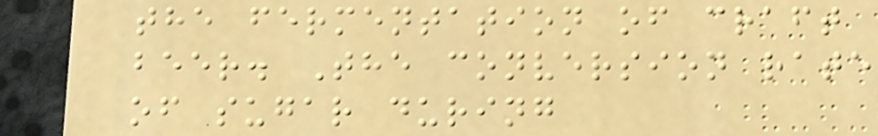the fermentation of craft
beer. The conversion rate
of sugar during
